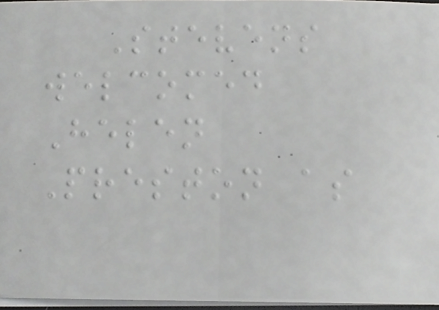Stevens
welcomed
Helen
Preston as
